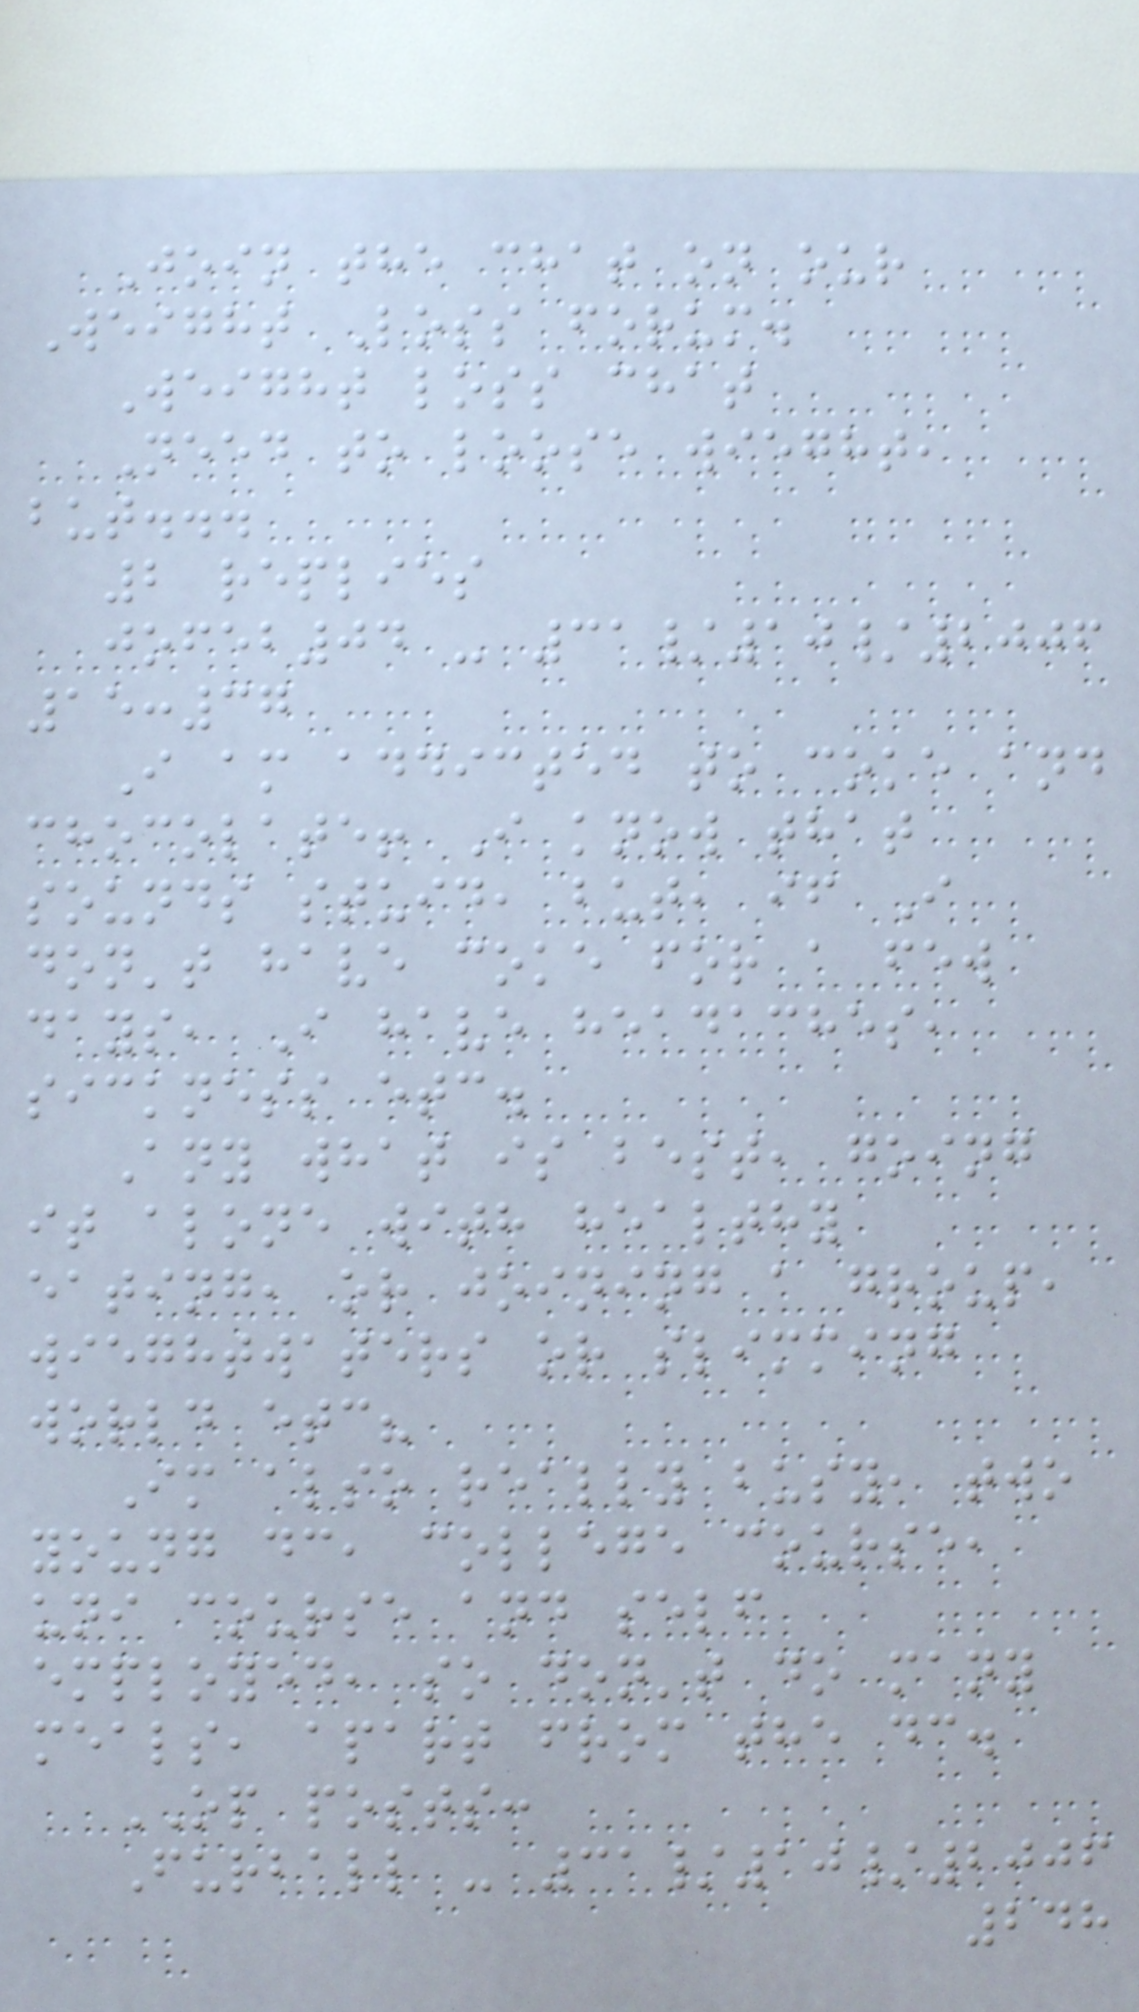Join the chat on our
Weight Loss forum.
Weight loss chat
Need to loose wieght,
but...
2 replies
jofeb04 - 31/10/2006
15:37
I am addicted to coke and
chocolate! I know that
sounds stuid, but, if I
don't have coke for a few
days, I have headaches,
sickness etc.
Any what is best, going
it alone with healthy
eating, or joining a group,
wieghtwaters or slimming
world etc?
Im also really busy, two
young dc, college course,
uni course and self
employed, so don't do many
meals, apart from the dc.
OP posts:
Furball - 31/10/2006
248
